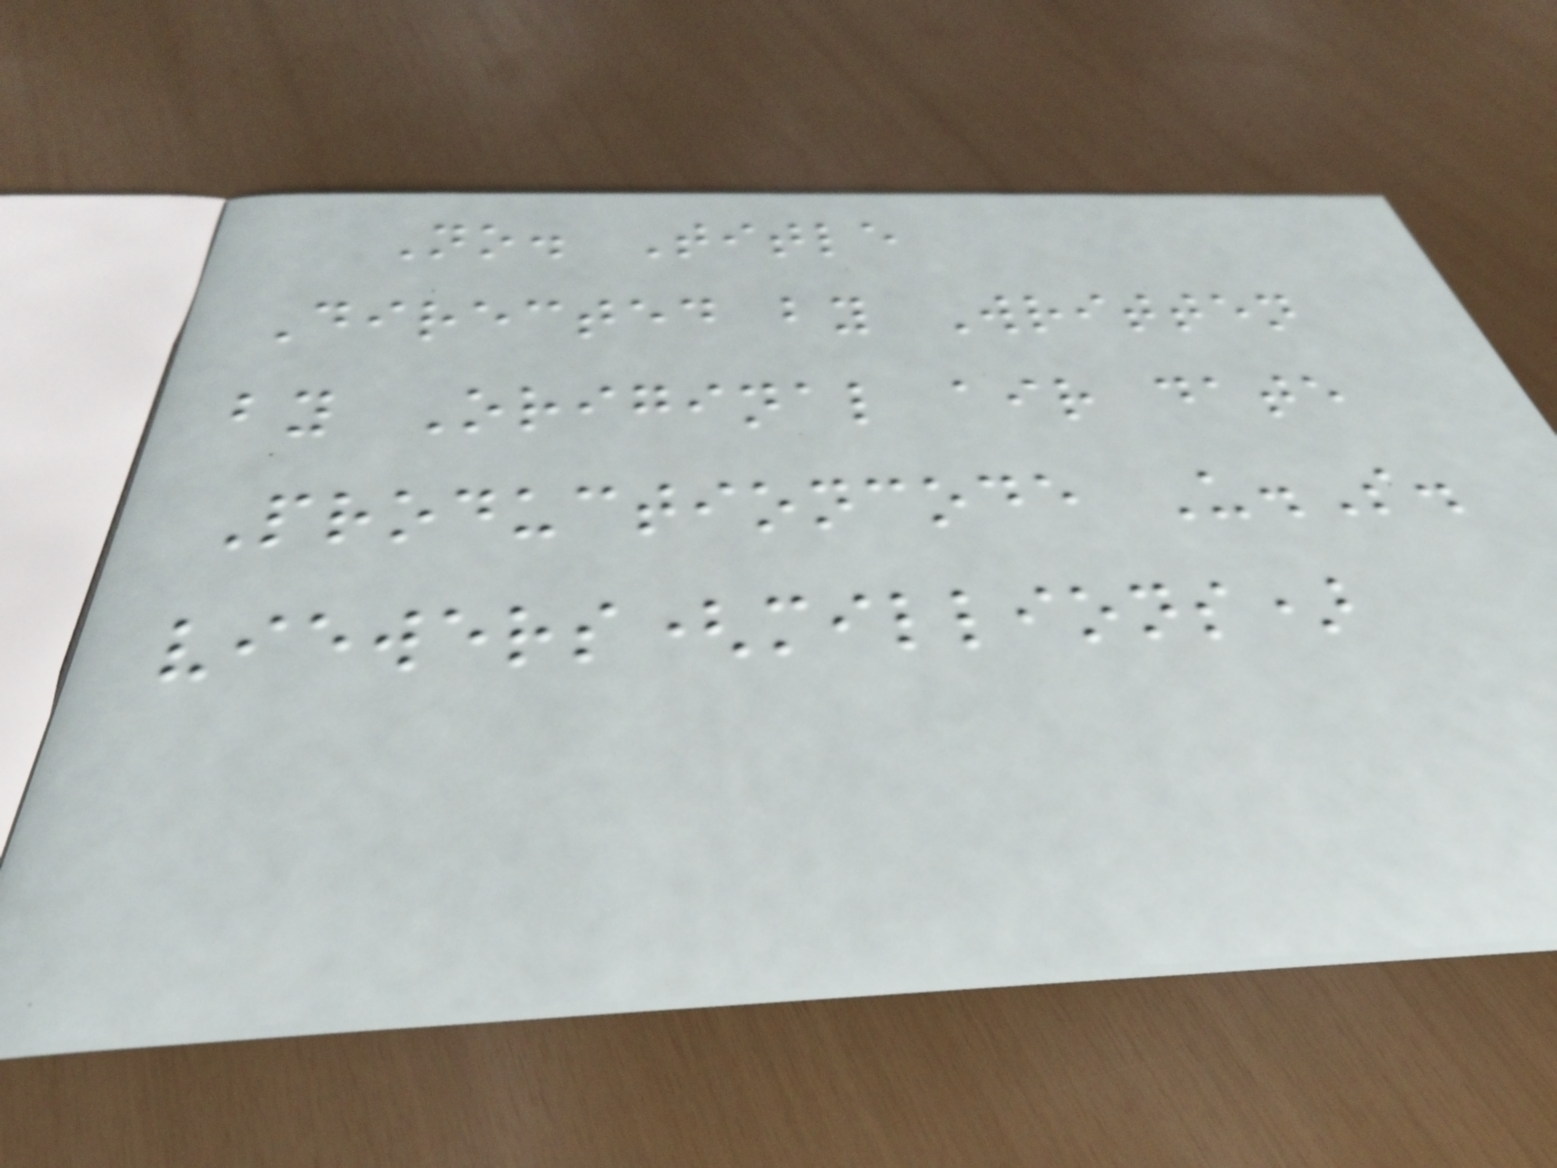No. Title
Directed by Written
by Original air date
Productioncode U.S.
viewers(millions)
